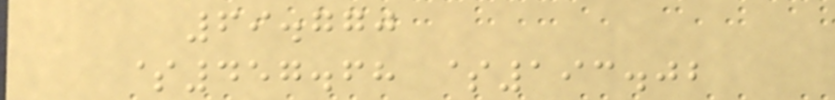69.770
$457.68 $193.02
